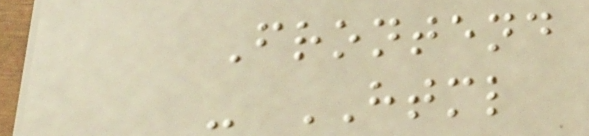Frontend
- HTML
